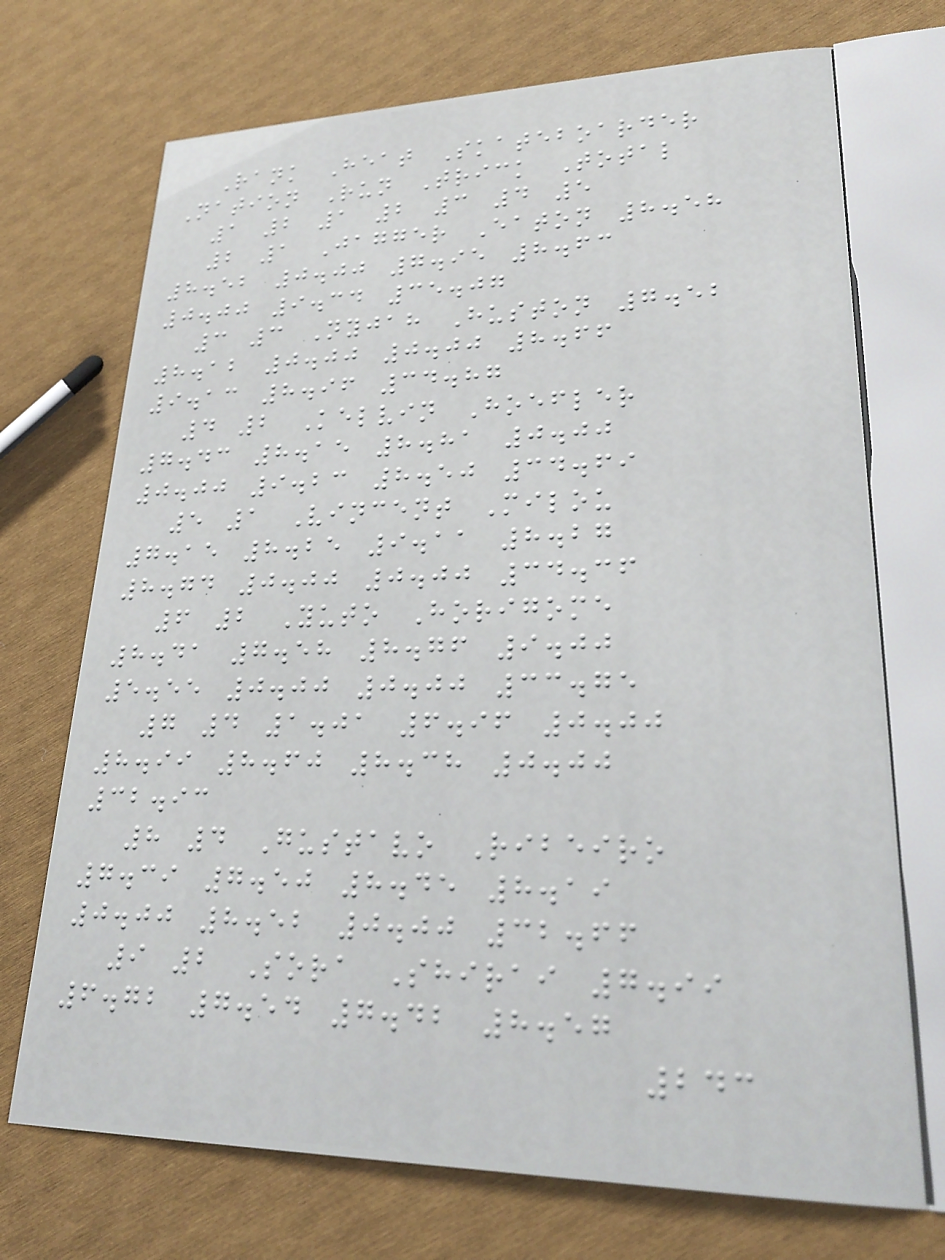Rank Heat Skateboarder
Nation Run Trick Total
1 2 1 2 3 4 5
2 1 Jagger Eaton 8.58
8.52 0.00 7.95 8.63
0.00 9.34 35.07
3 3 Nyjah Huston 7.52
8.12 0.00 0.00 8.66
9.13 8.96 34.87
4 2 Kelvin Hoefler
7.43 8.15 8.81 0.00
0.00 9.23 8.50 34.69
5 1 Vincent Milou
7.15 8.25 9.11 8.27
8.74 0.00 0.00 34.36
6 2 Yuto Horigome
8.41 7.58 8.76 9.00
5.55 0.00 0.00 33.75
7 4 1.01 6.96 0.00
8.99 8.60 8.38 0.00
32.93
8 4 Gustavo Ribeiro
7.39 7.50 8.45 8.19
0.00 8.52 0.00 32.66
9 2 Sora Shirai 7.99
6.72 7.54 7.42 8.57
243
